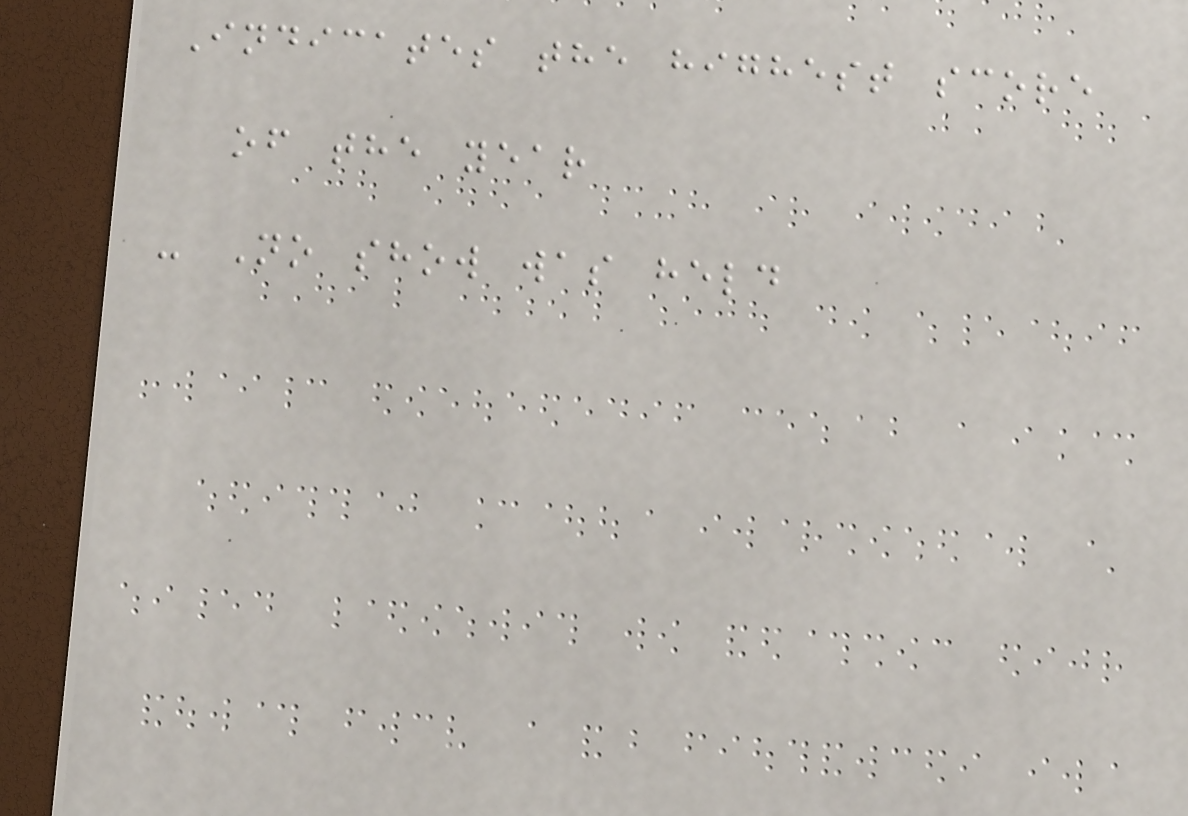Indicates the highest score
of the year
- No show was held
